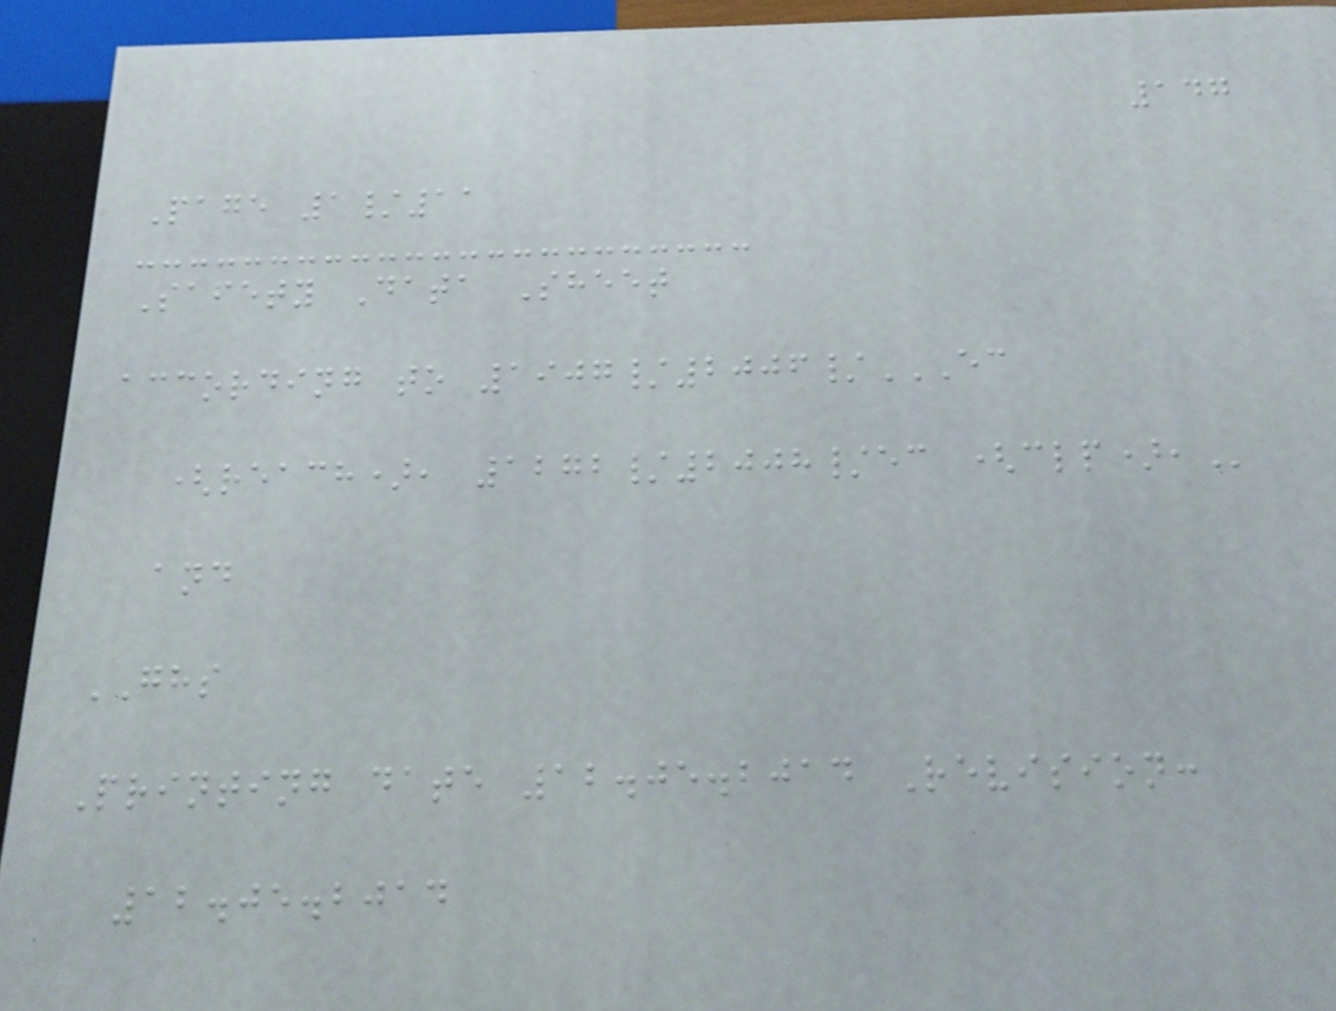147
Page 1/11
Safety Data Sheet
according to 1907/2006/EC
(REACH), 1272/2008/EC (CLP),
and
GHS
Printing date 12.05.2014 Revision:
12.05.2014
